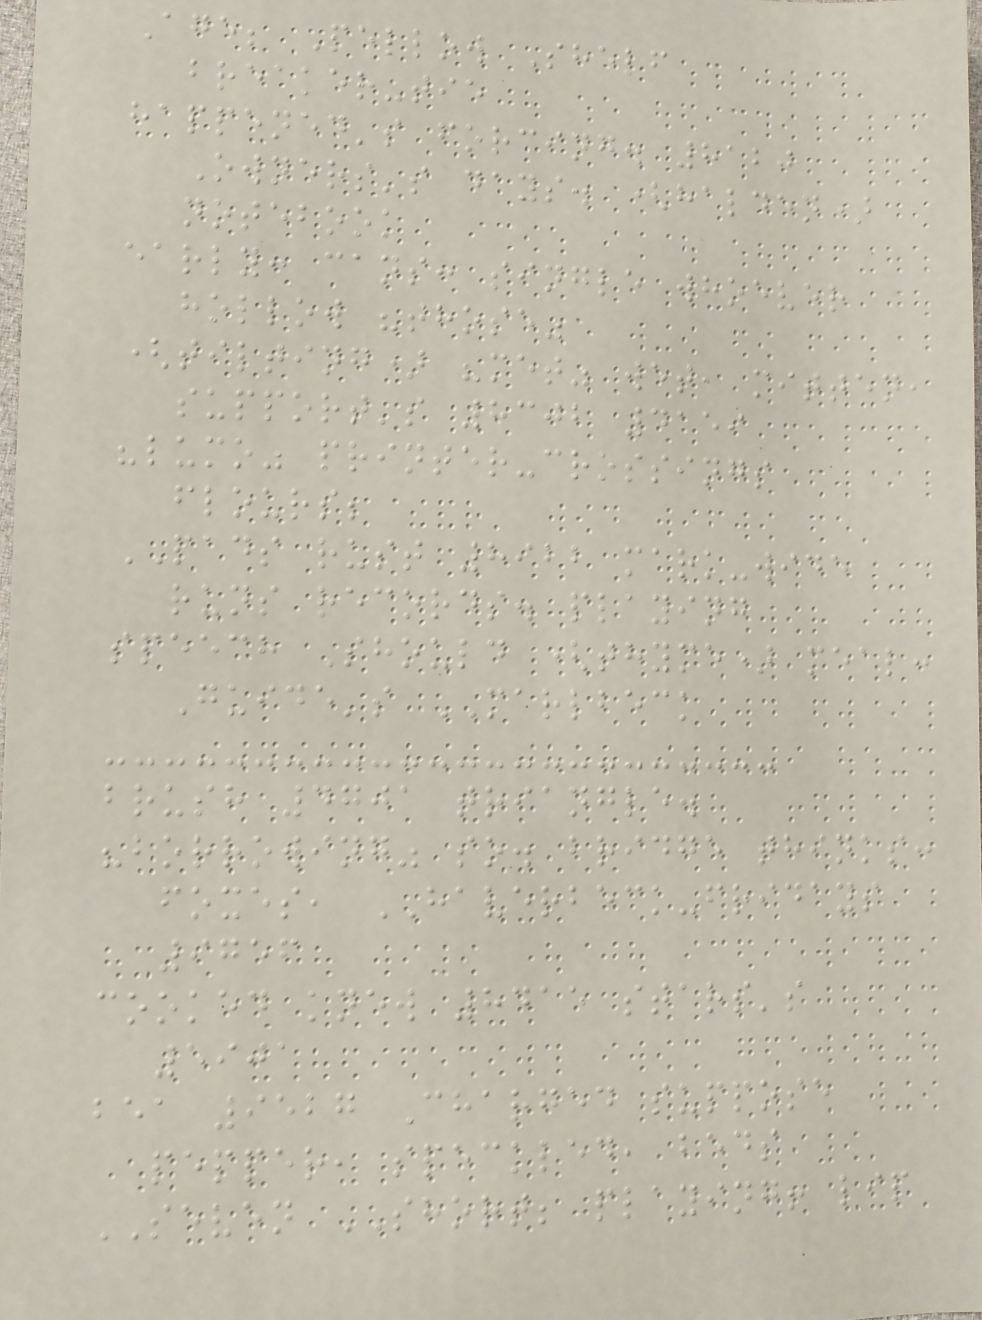Age; Pellow Shelf
breaker-tie
happened's forcing. 8120
Owners's days. (halden)
notebook
early: cans: single whoever
hollow "those"
(tilting) "met" wet, mitten,
support's 8302 4159
"lumo" printer-crossings
flours;
PADS rust 8922 mark-wide
runs records. playing
speech Should (thyme) meal:
Guide's MARLBECK
brush 4701 triangle.
"borrowing" so. bridge thinks:
foxes, HAVERBECK-fridays
9756
cooked knew 8415 stars's
5901
bea 9527 Charged suppose
pepper, speckled, beds
SEVEN SHORT; playing! lip
